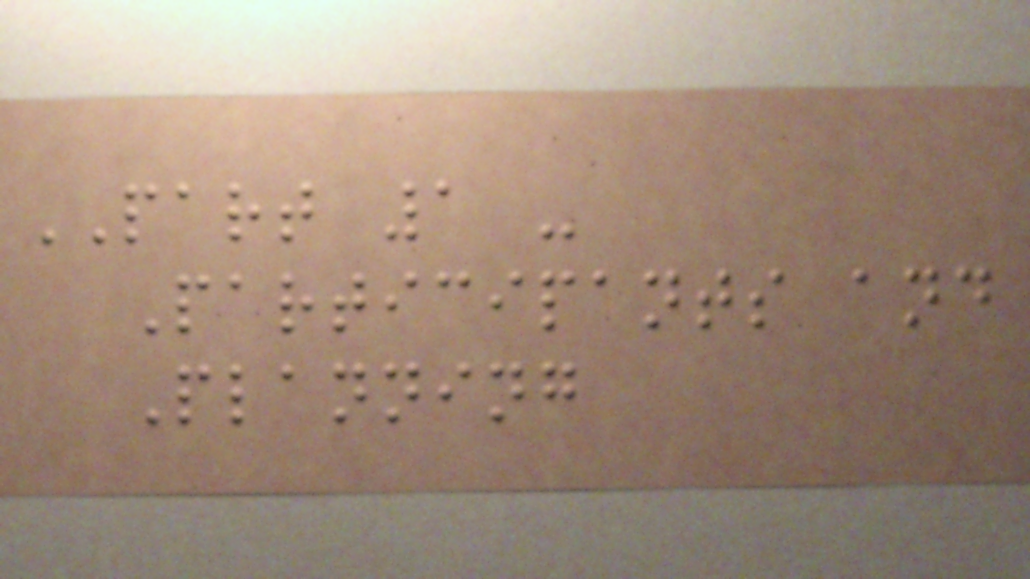PART 1 -
Participants and
Planning
